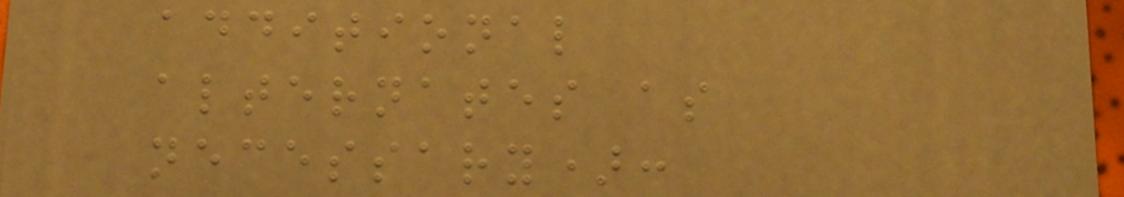additional
alternates as
necessary):
